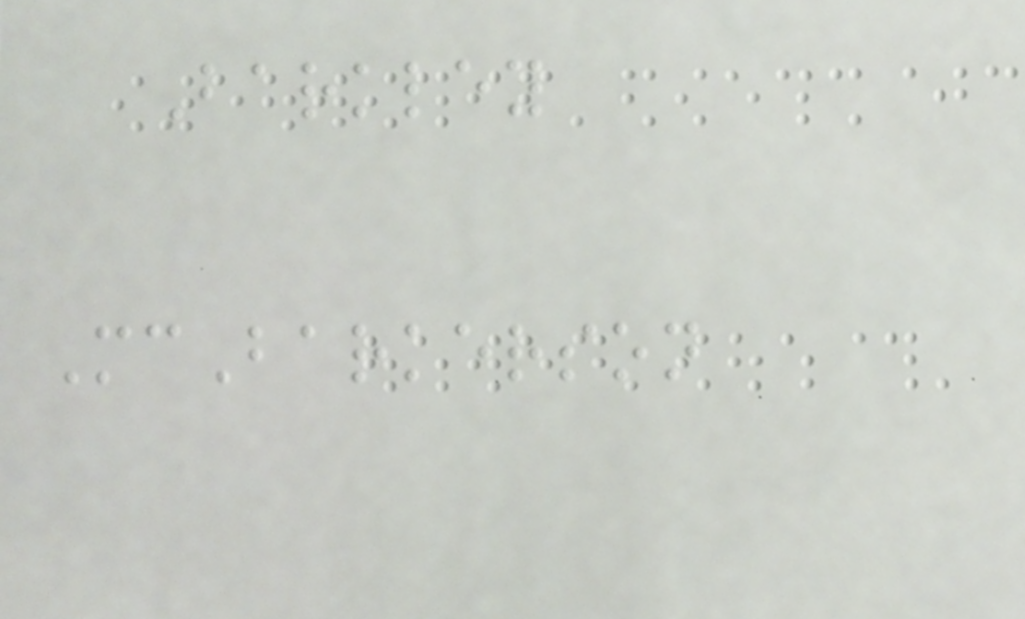Barkley
McBarkerson
